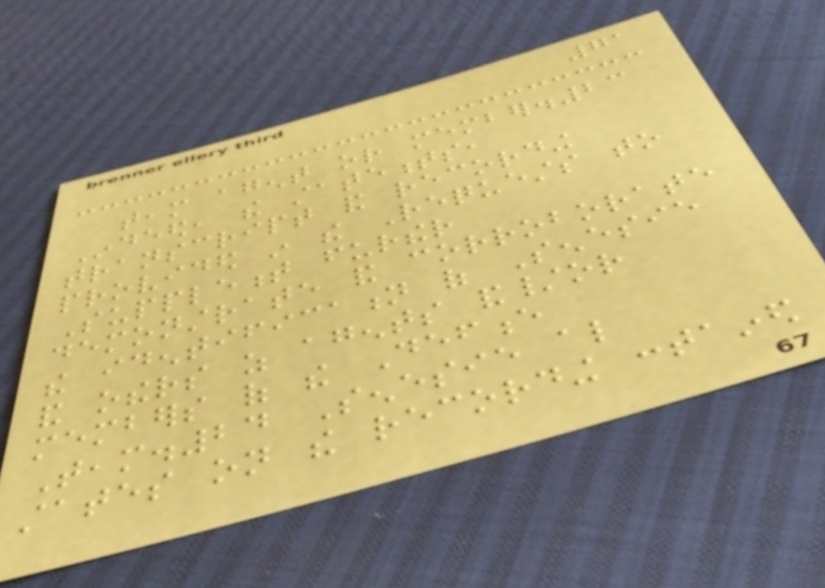71
team agent or member.23
Indeed, the statements,
transcript and recording
provided in the Requests to
Supplement further
demonstrate and corroborate
the identification of Senesie
and others as agents and/or
members of the Defence
Team.24 Senesie also
states on the recording contained
